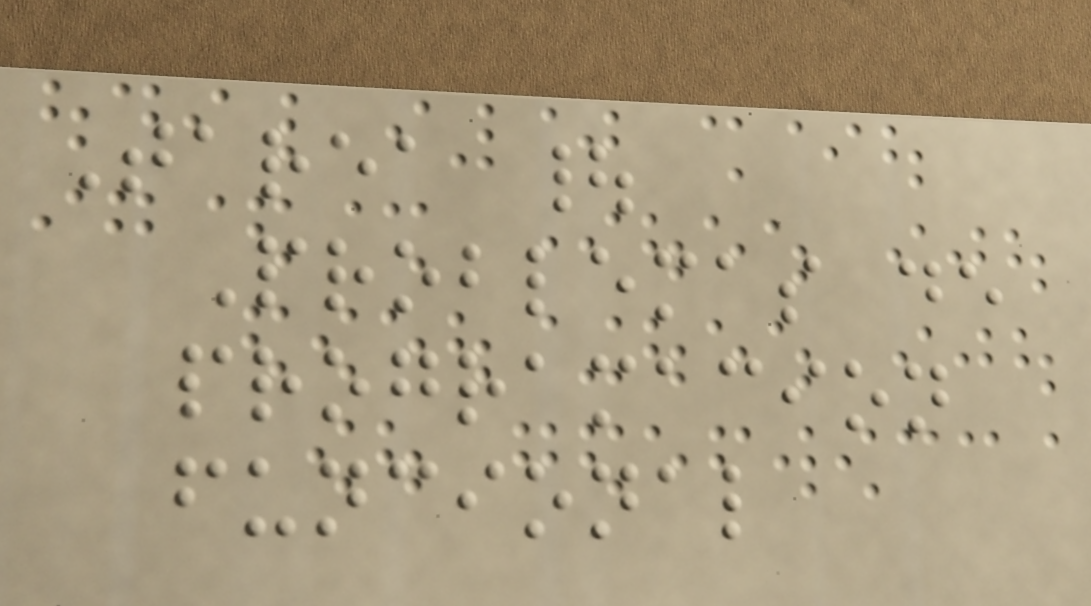Tarea |
Problemas de
programacion
funcional
